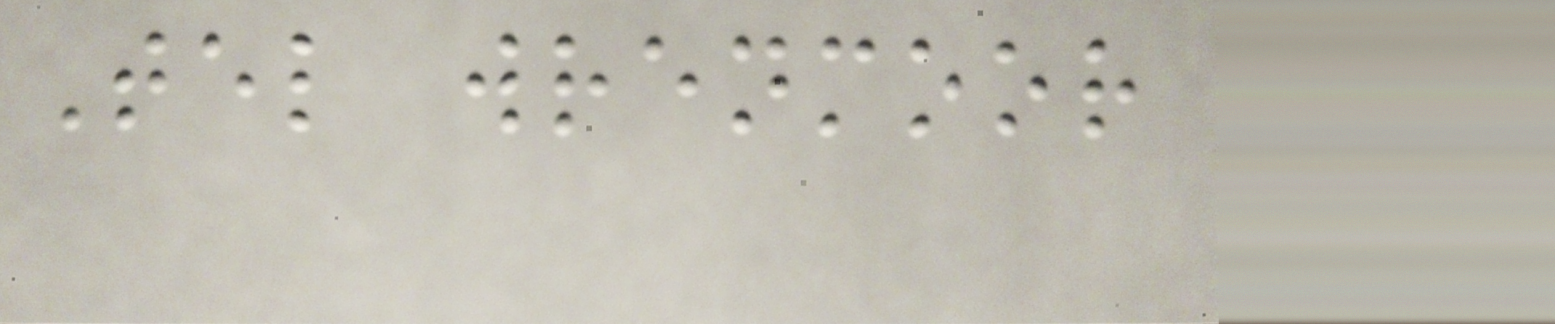Tel wrenmoor
